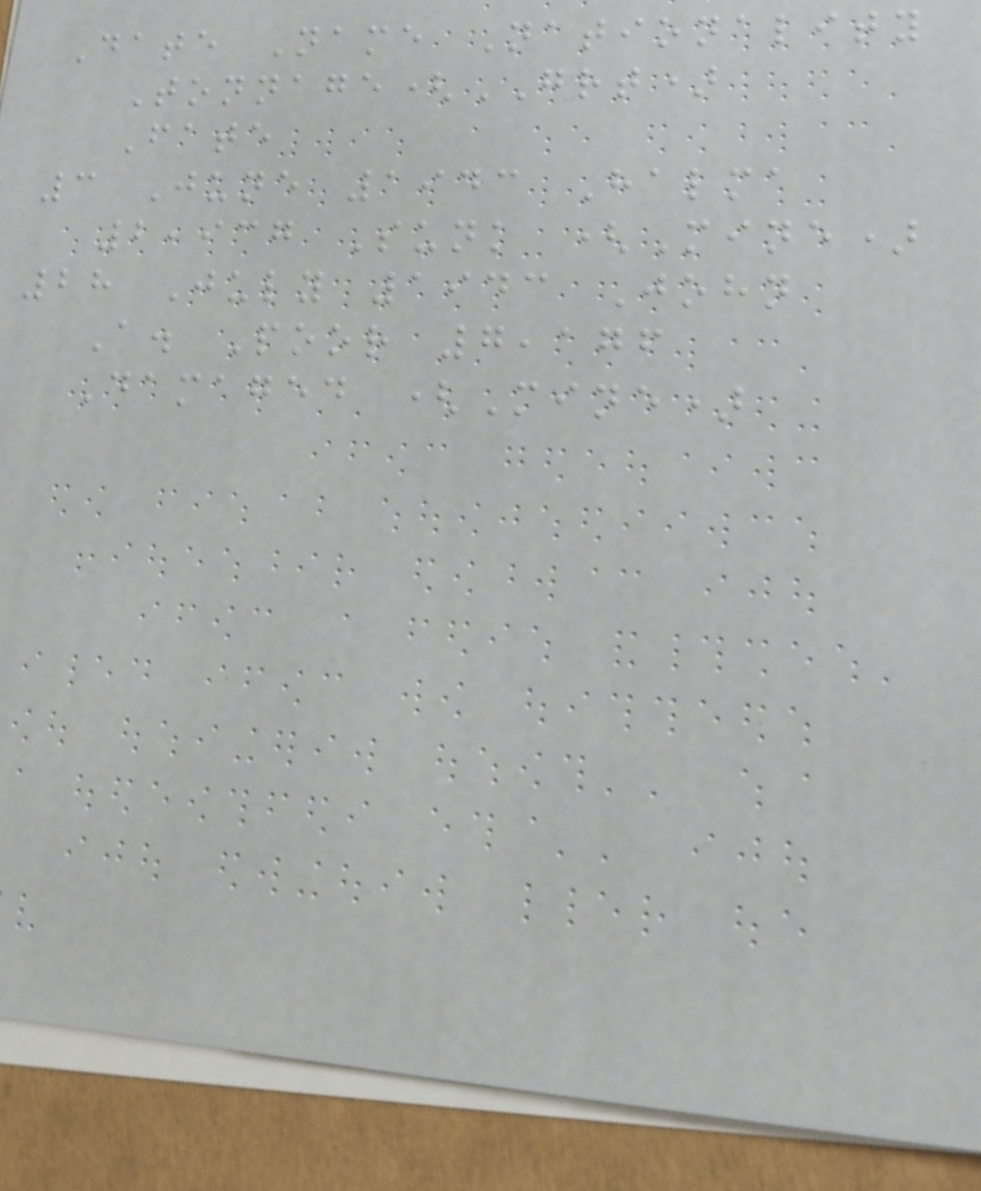Date Name Nationality
Tonnage(GRT)
Fate
3 June 1943 Halma
2,937 Sunk (Mine)
28 July 1943 John
A. Poor 7,176
Damaged (Mine)
